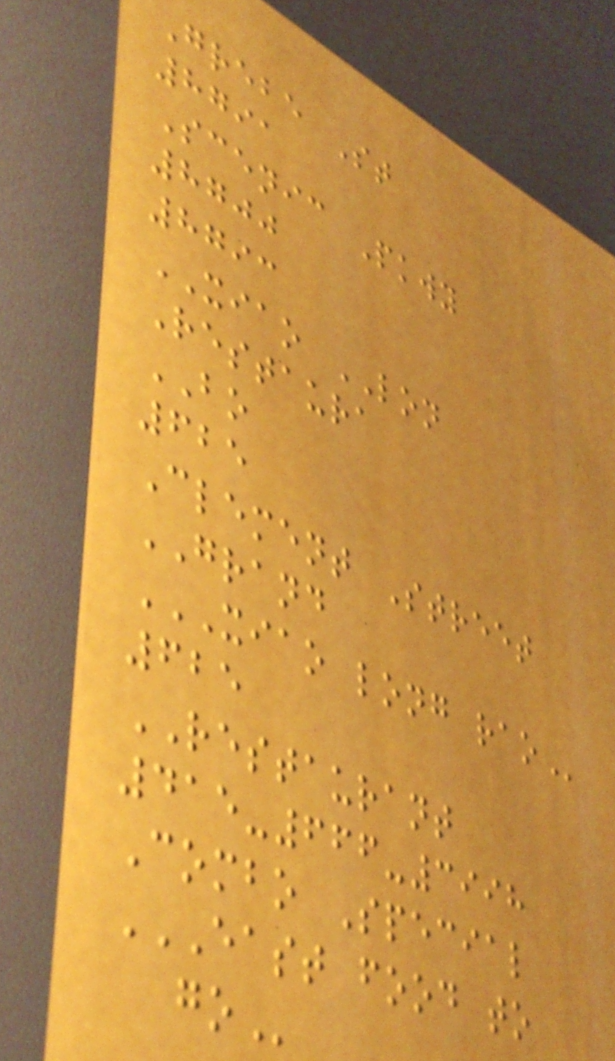Grebe St
8791
Scenic Pkwy
8700
8793
XIAO LON
Restaura
BO
625
Clement Street
GRAND
XIAO LONG RAO
625
RESTAURANT
415-666-3998
Combo Special
EAST FOOD TO
GO
